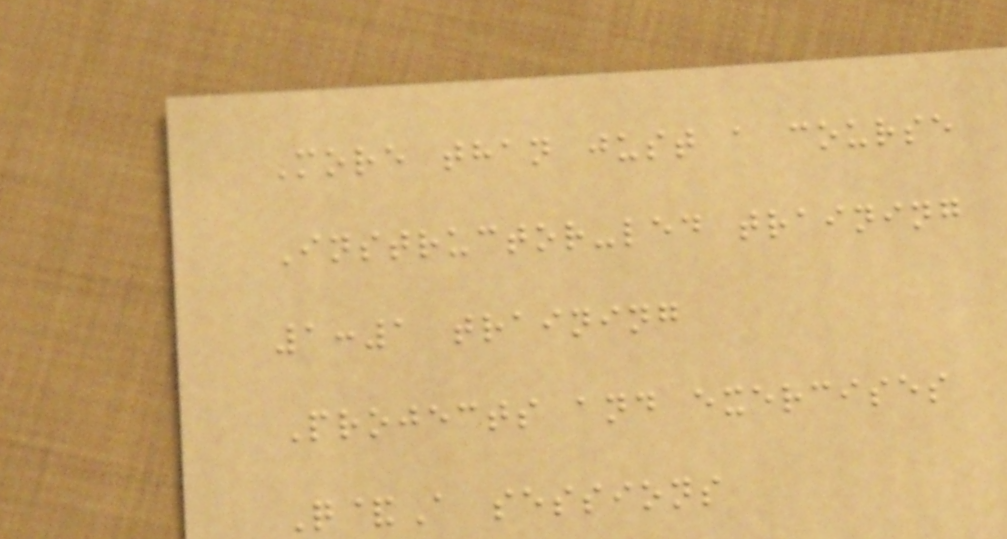More than just a course
Instructor-led training
1:1 training
Projects and exercises
Q&A sessions
